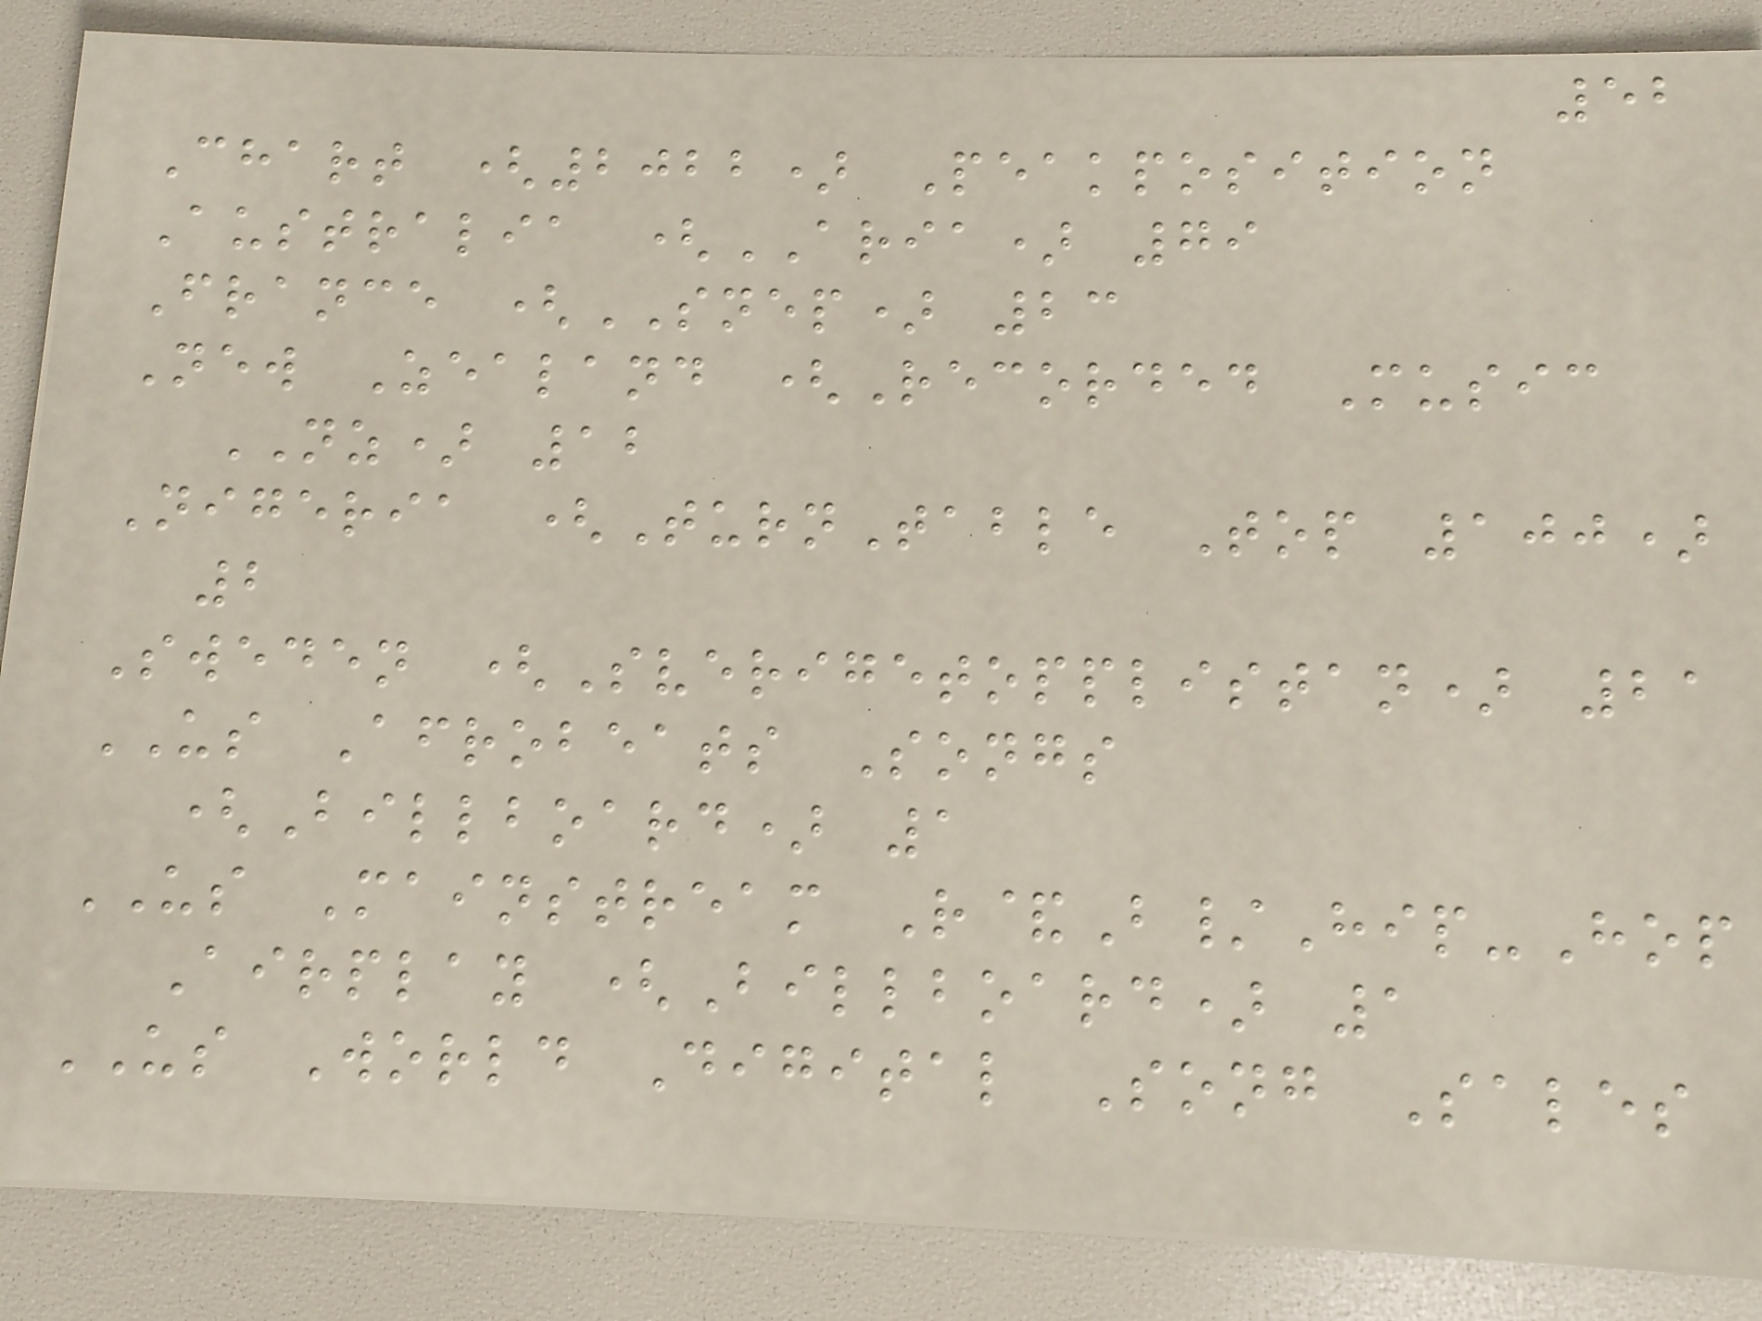52
Chart (2022) Peakposition
Australia (ARIA) 79
France (SNEP) 23
New Zealand (Recorded Music
NZ) 12
Nigeria (TurnTable Top 100)
2
Sweden (Sverigetopplistan) 21
US Afrobeats Songs
(Billboard) 1
US Mainstream R&B/Hip-Hop
Airplay (Billboard) 1
US World Digital Song Sales
